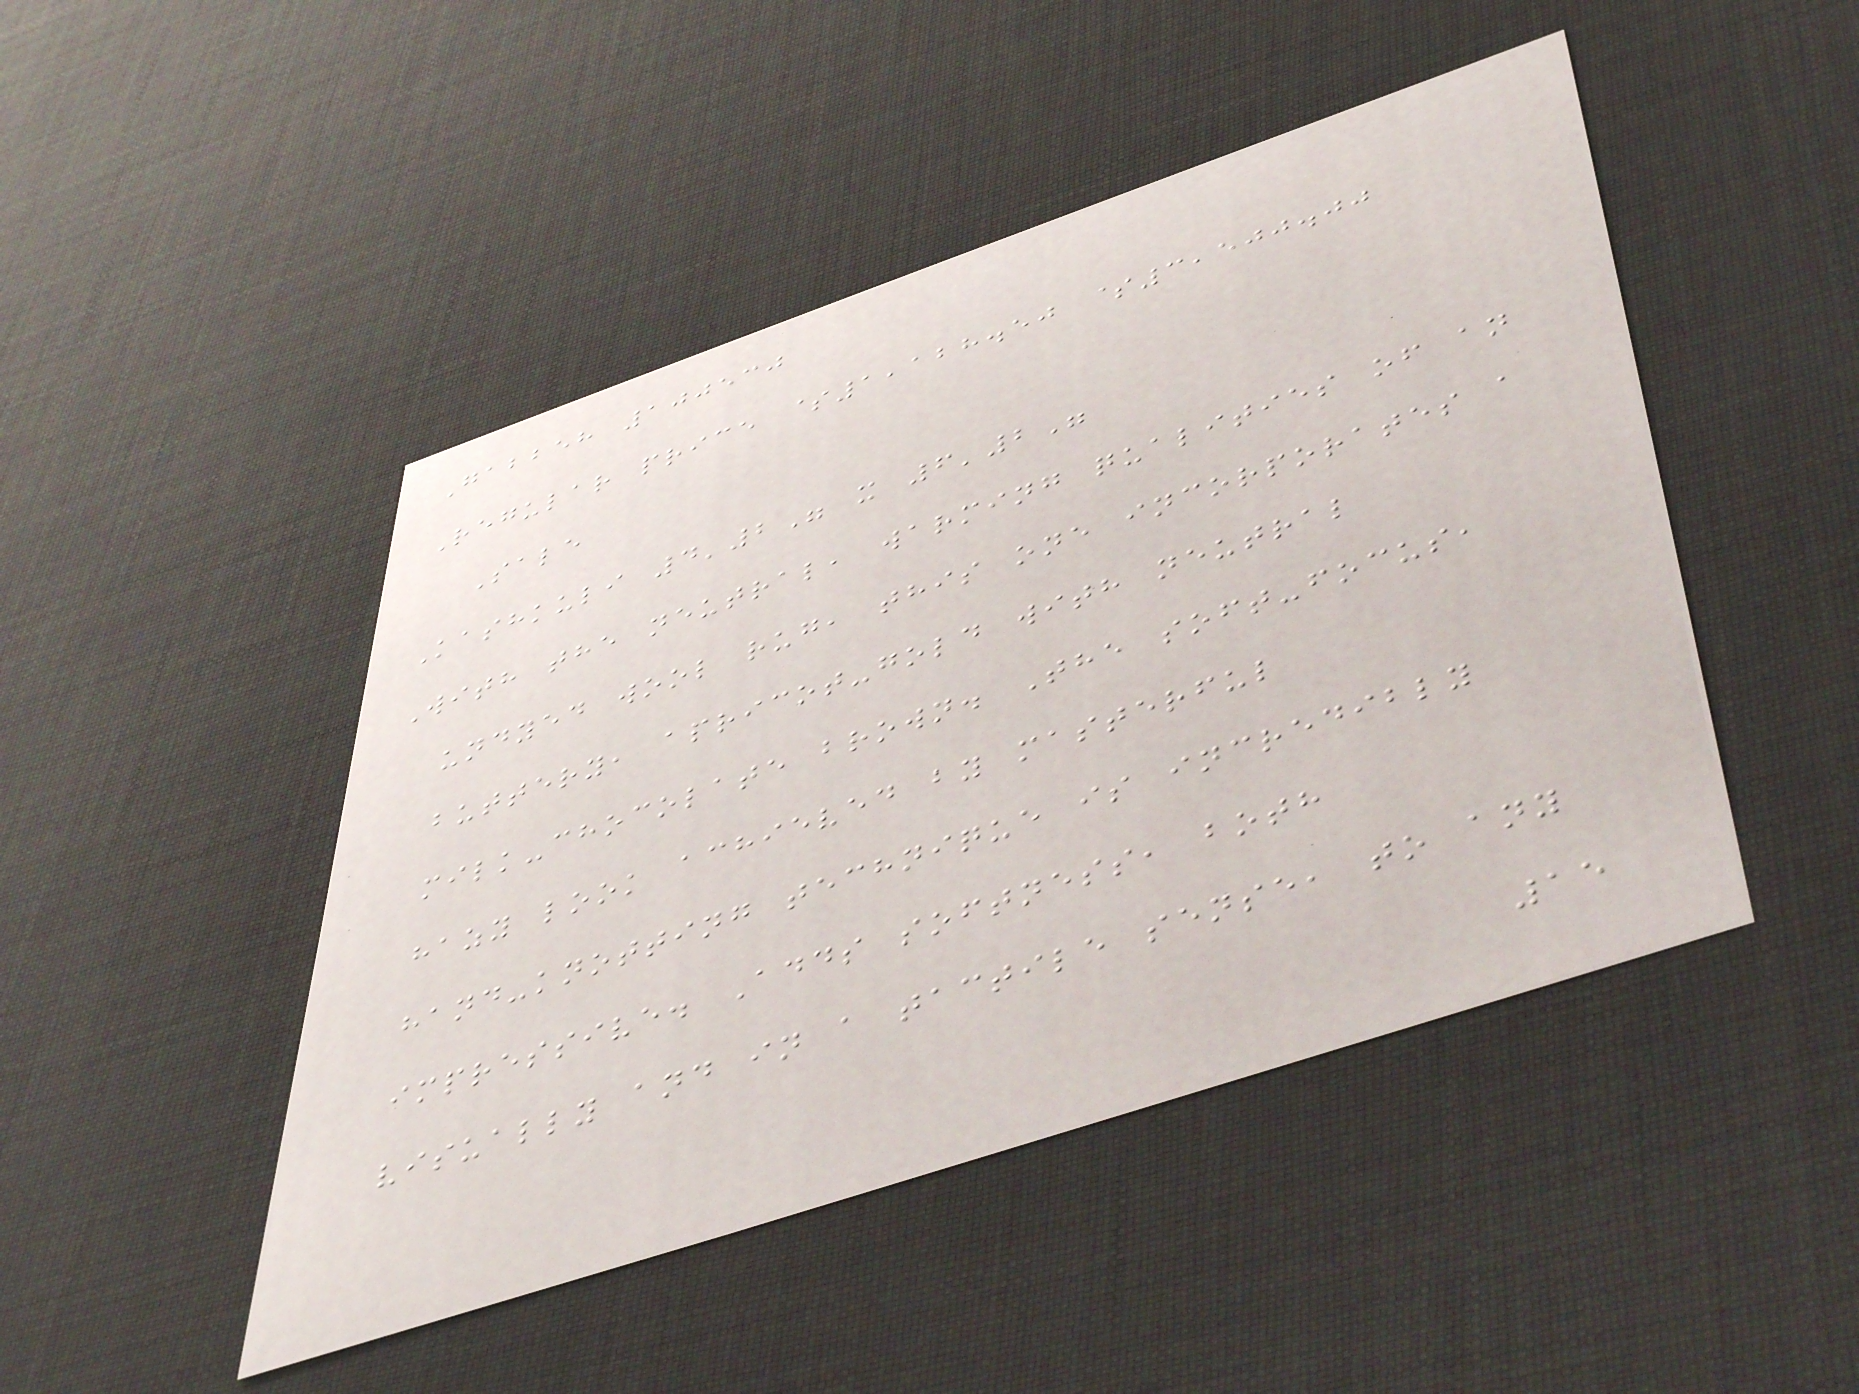Gabbeh 100530
Regular price $1,128.50 $3,500.00
Sale
Kashkuli 4'2" x 6'2"
With the neutral, warming qualities of an
undyed wool rug, this one incorporates a
buttery, apricot-gold with neutral
milk-chocolate brown. The soft-focus,
hazy look achieved by masterful
hand-knotting technique is incredibly
impressive. Adds softness, both
visually and in a tactile sense, to any
15
